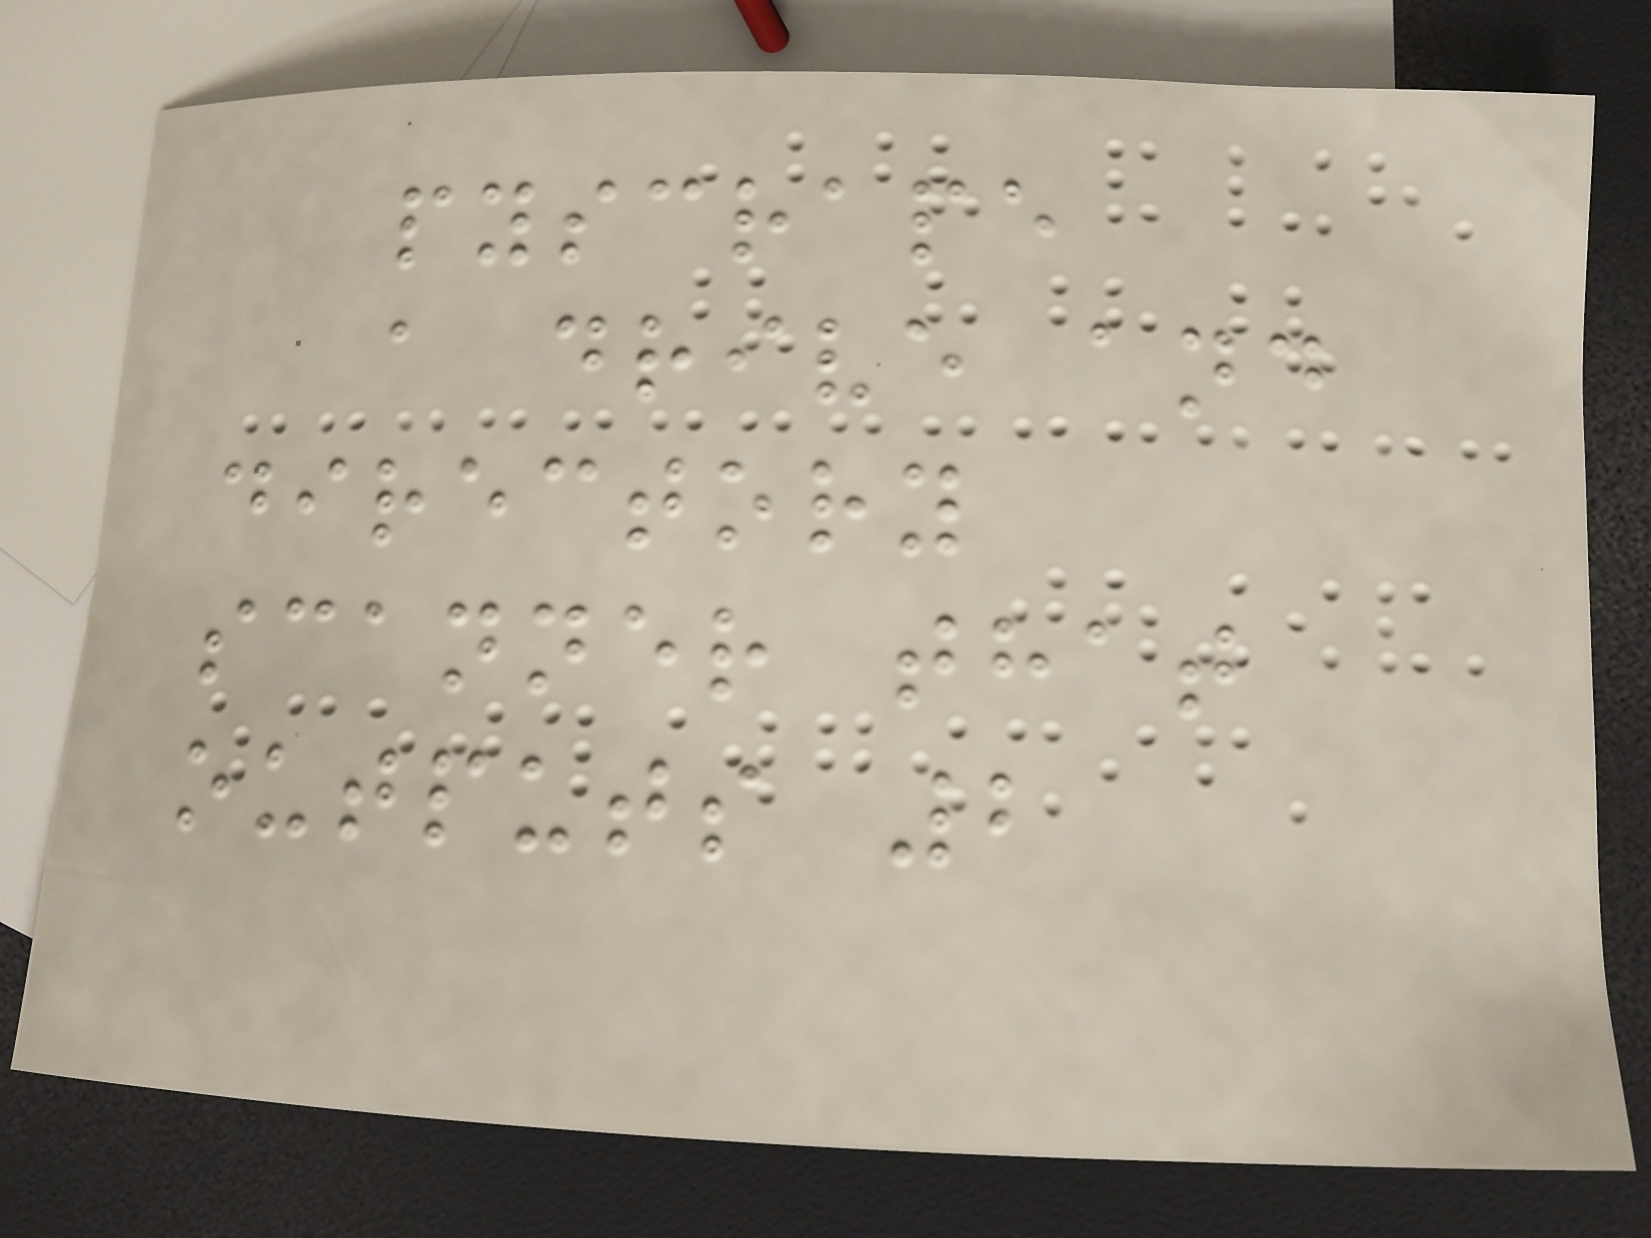pyscrape
a drive and
directory
scanner that
outputs 2
